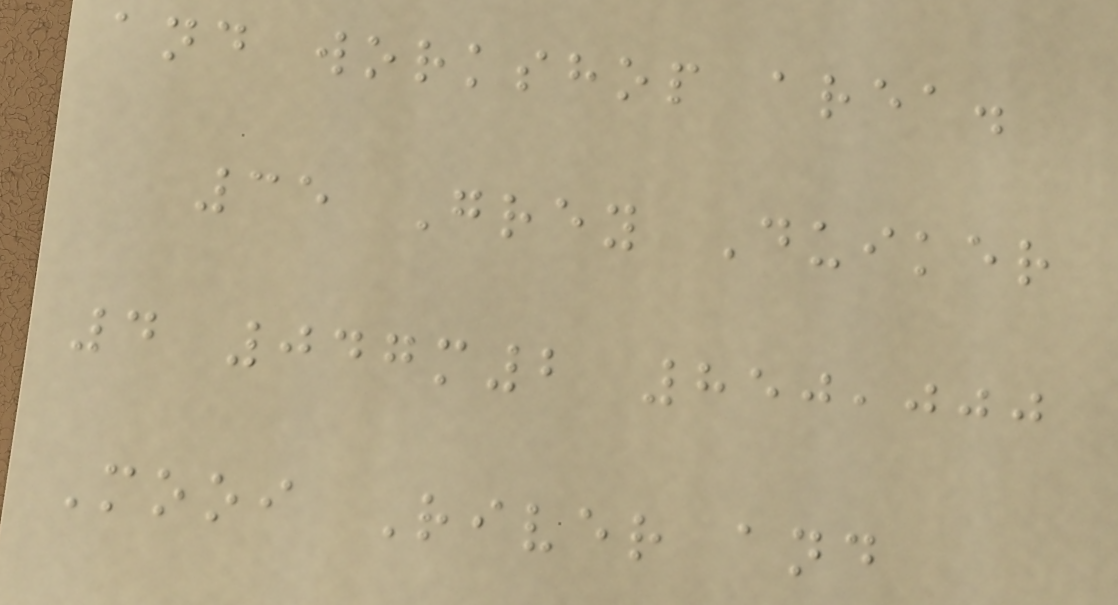and workshop area.
35 Grey Duiker
4 047m2 850,000
Mooi River and
